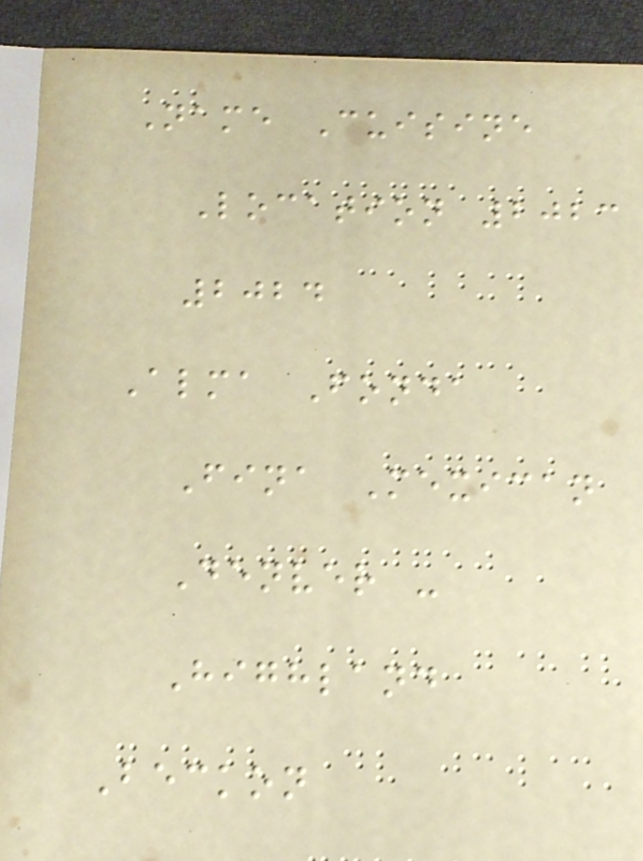Name Cuisine
Location 2023
2024
Alma Fonda
Fina Mexican
Denver -
Highland
Beckon
